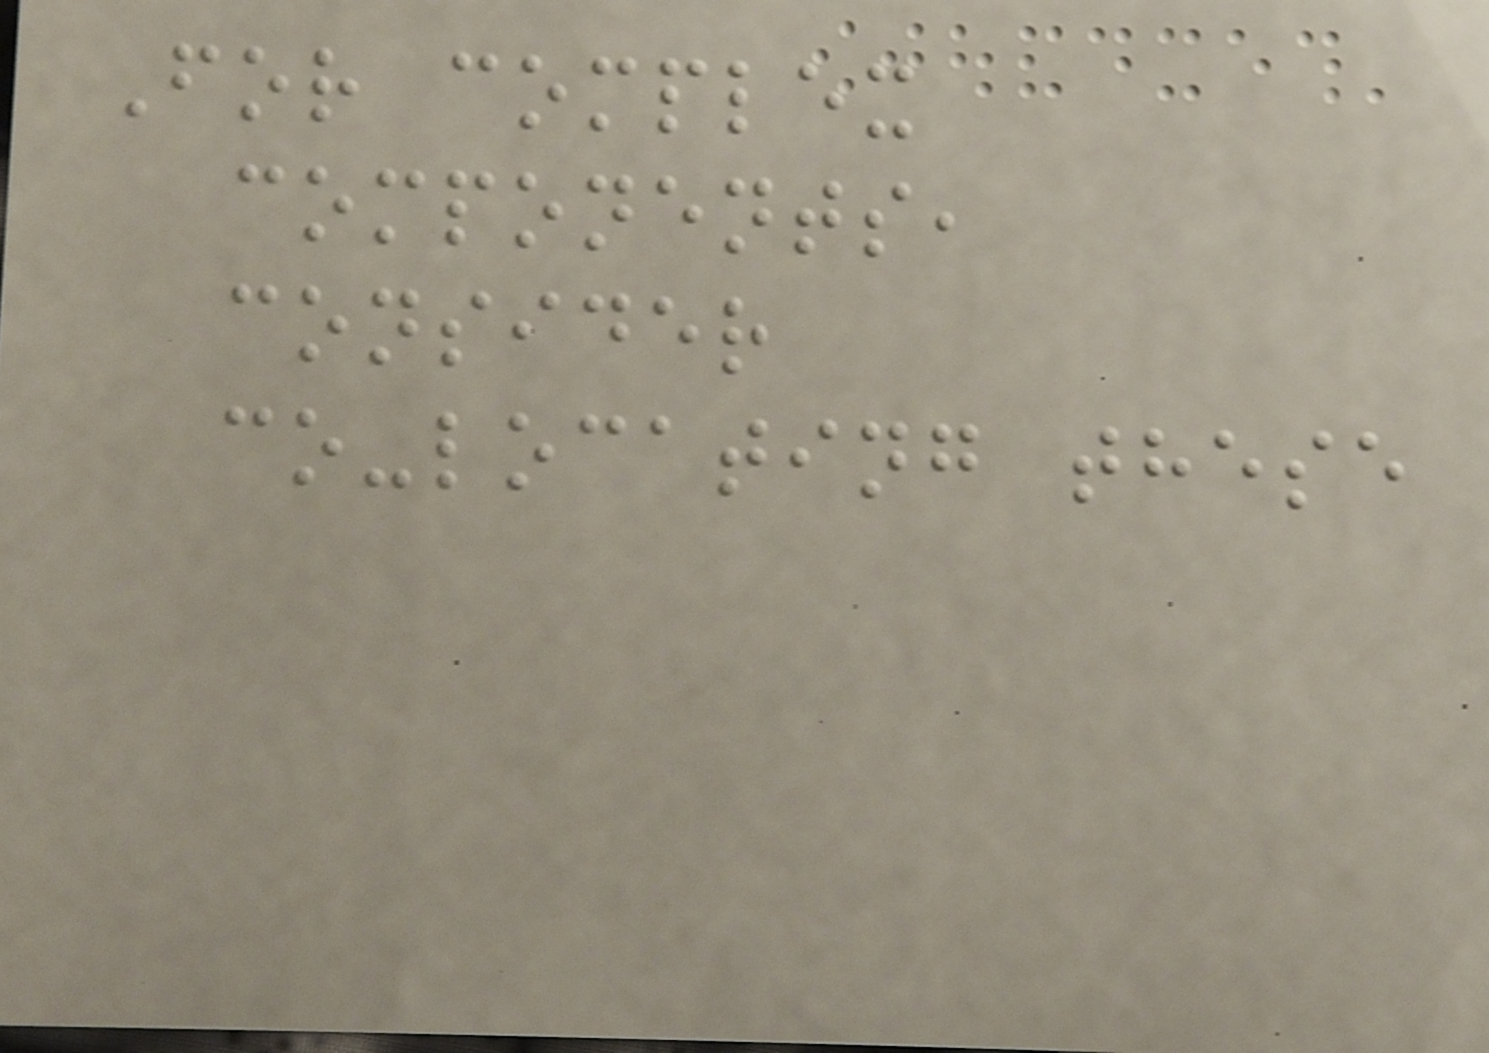For complex
components,
consider
co-locating these
